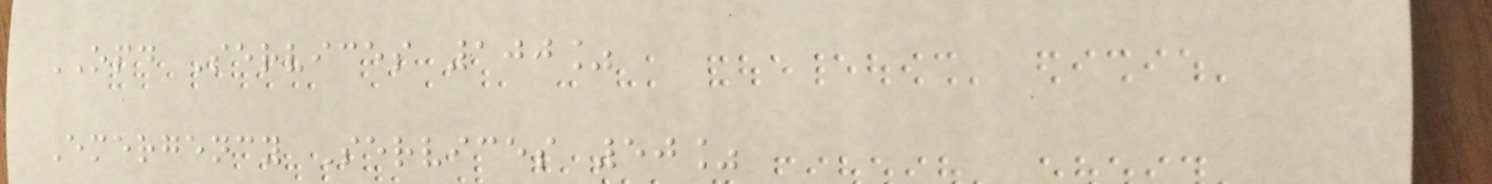OPD Services 100%
Emergency Services 50%
